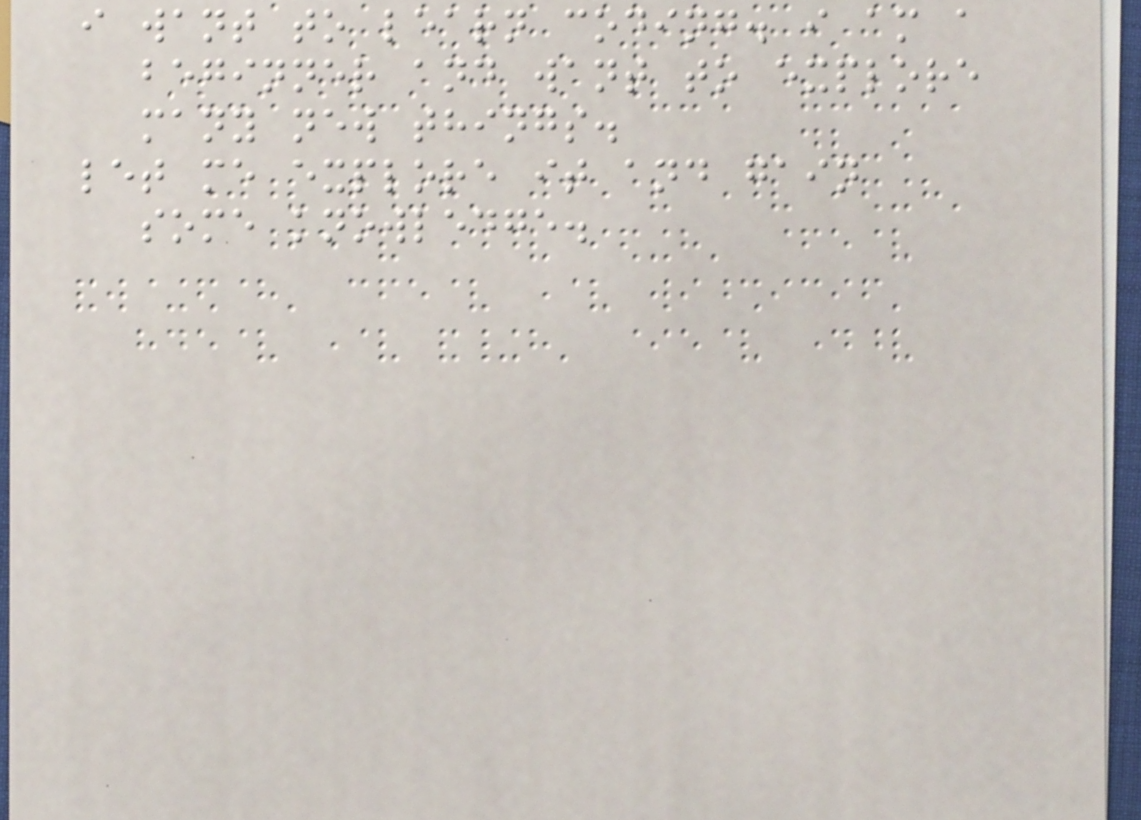i want to learn coding. i am a
beginner and want to explore
many new things.
let me explore it and gain
some knowledge.
